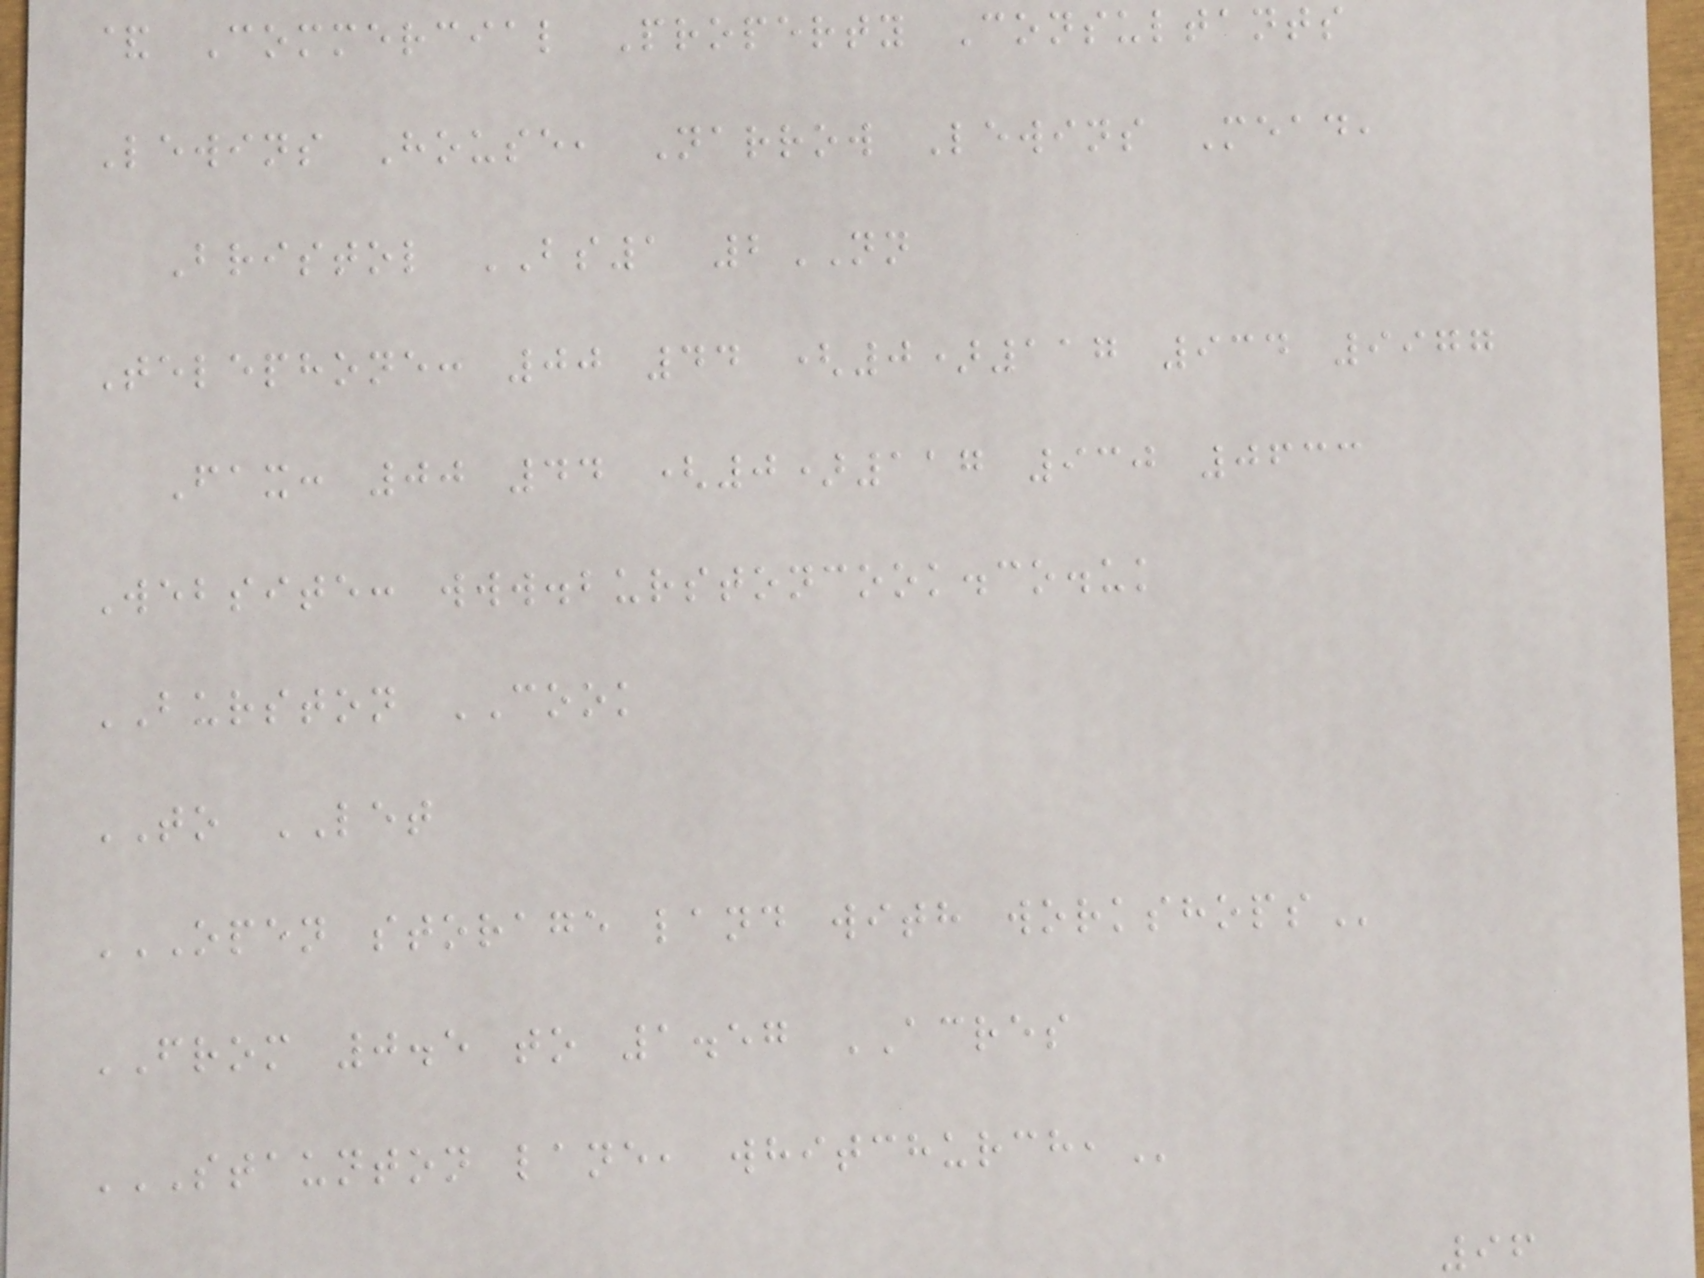& Commercial Property Consultants
Lewins House, Narrow Lewins Mead,
Bristol BS1 2NN
Telephone: 00 44 (0)117 934 9977
Fax: 00 44 (0)117 930 0633
Website: www.burstoncook.co.uk
BURSTON COOK
TO LET
OPEN STORAGE LAND WITH WORKSHOPS
FROM 0.5 to 1.57 ACRES
STAUNTON LANE, WHITCHURCH,
96
